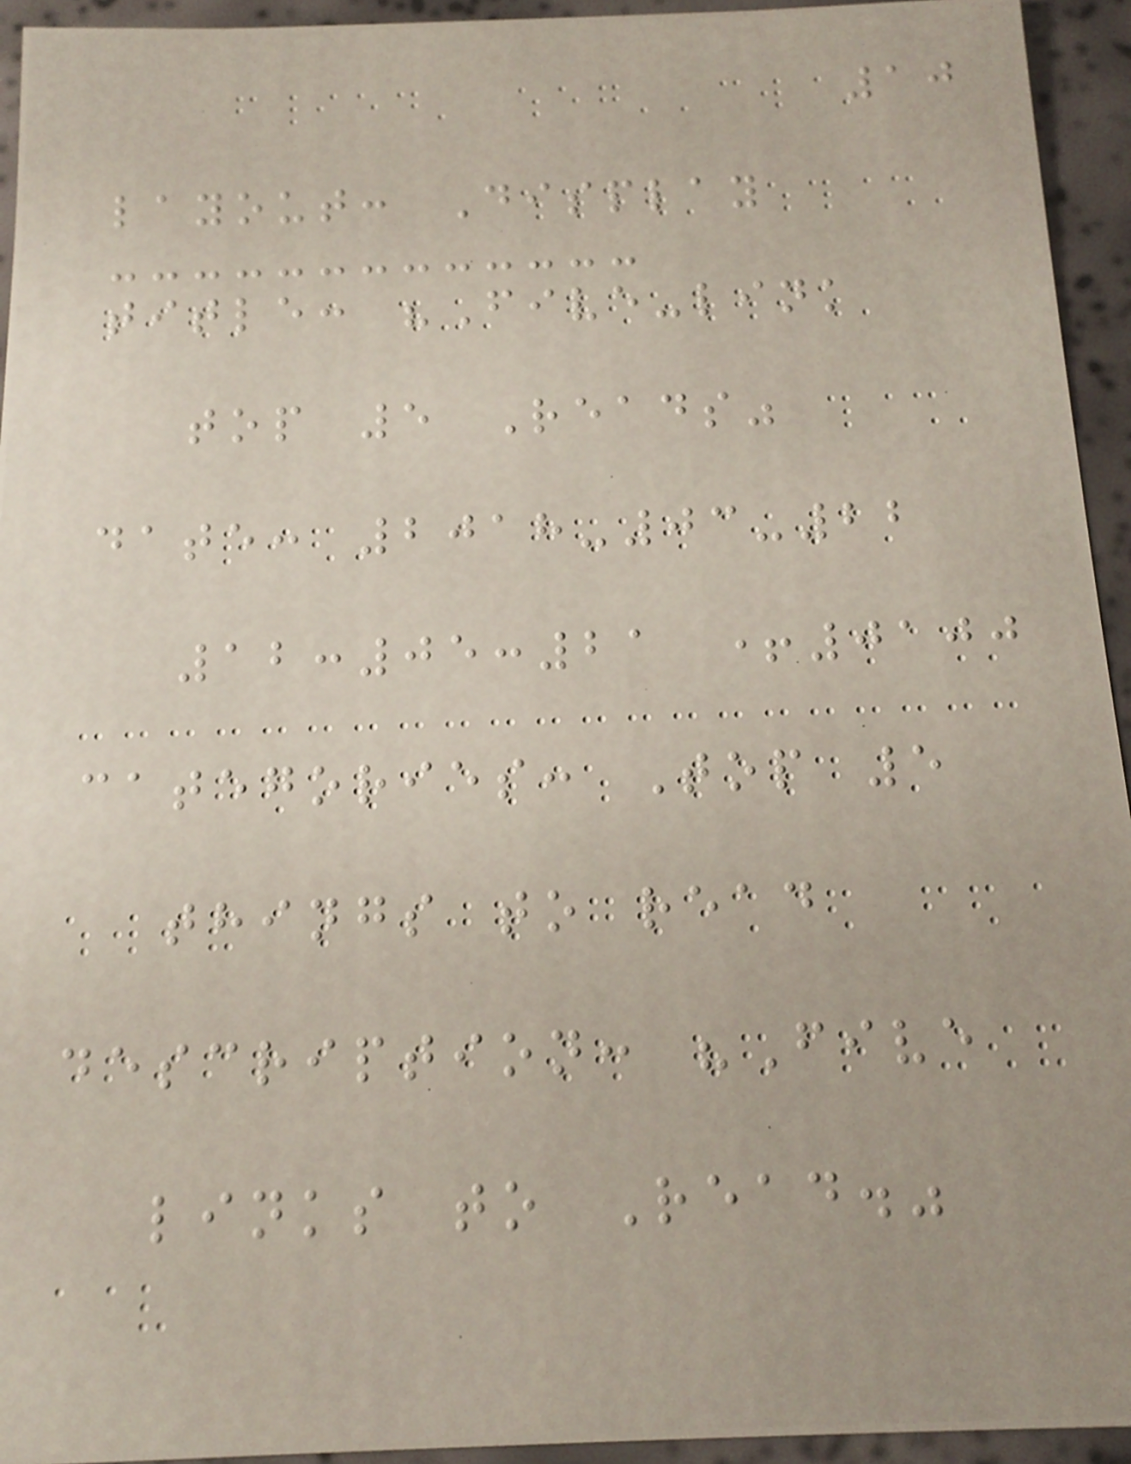10
layout: Display
title: "Five-link
top 5 Reads"
date: 2018-03-22
12:05:21 +0100
categories: Top 5
things to read
description: "Five
links to Read."
